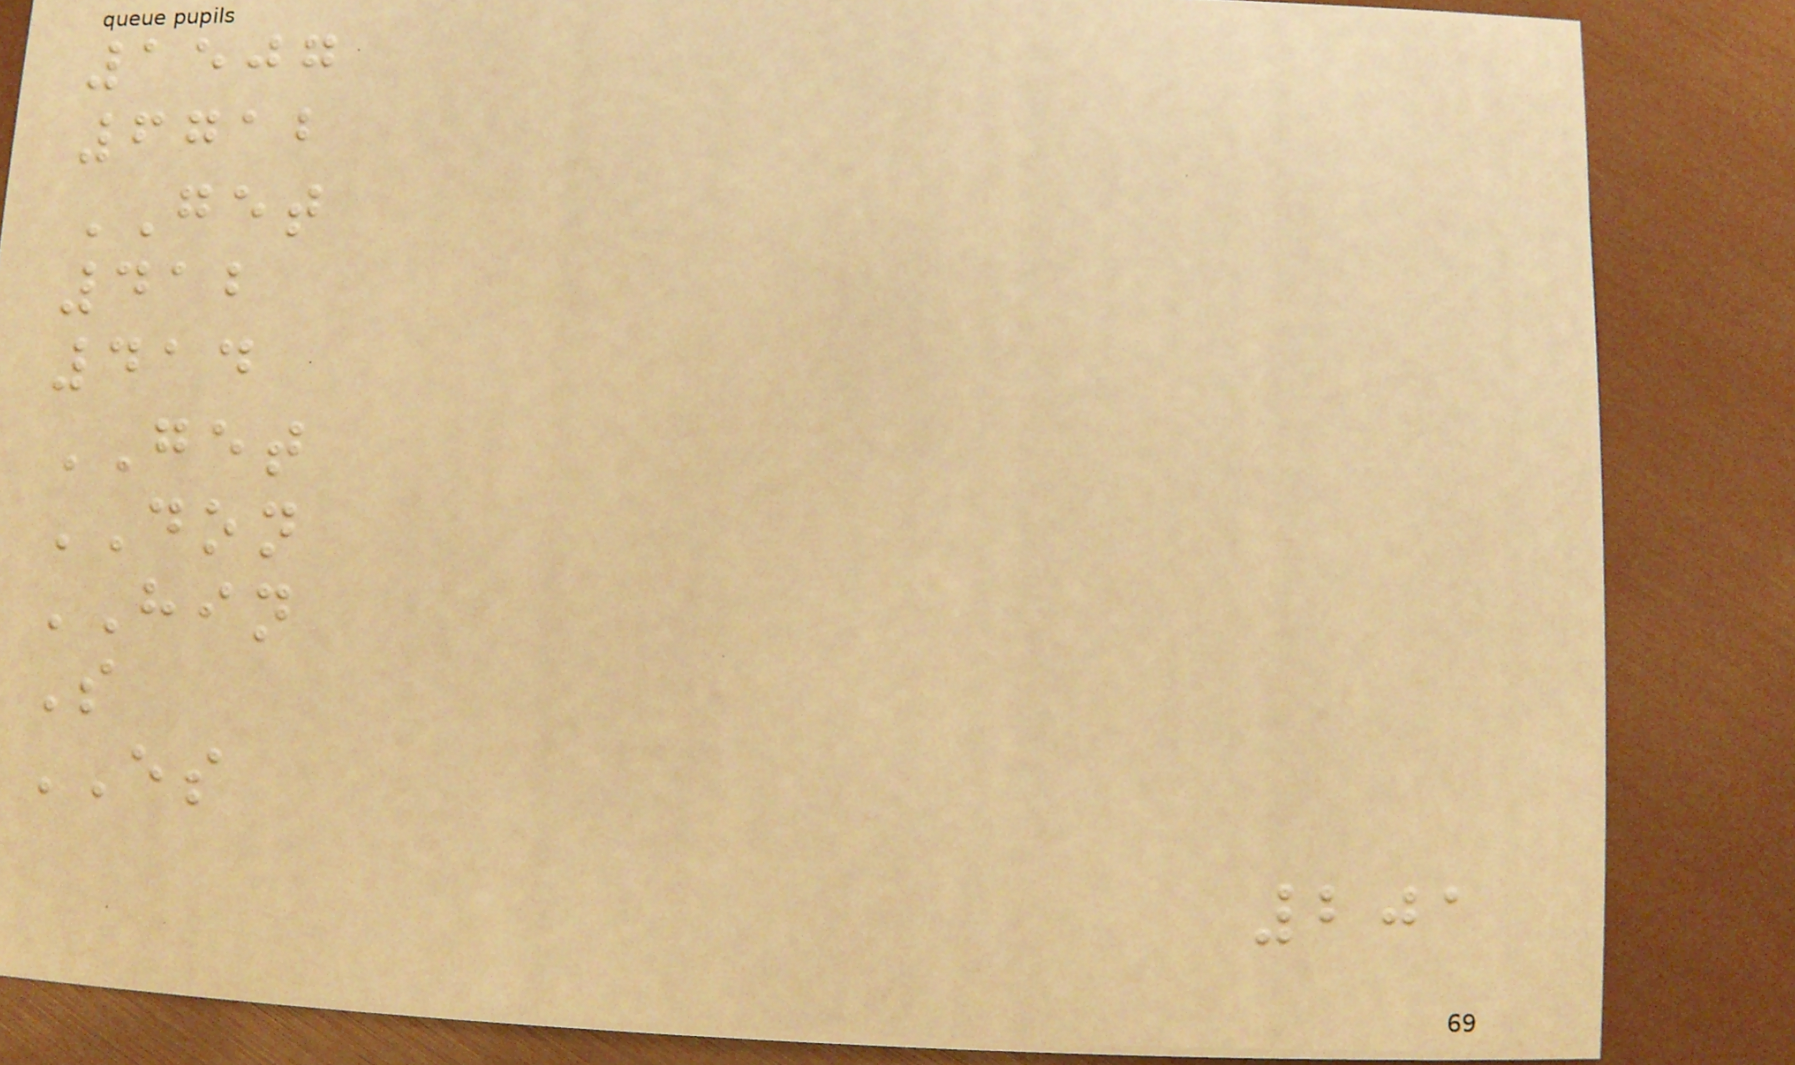1507
6712
GET
412
414
GET
DON
HIN
S
ES
201
